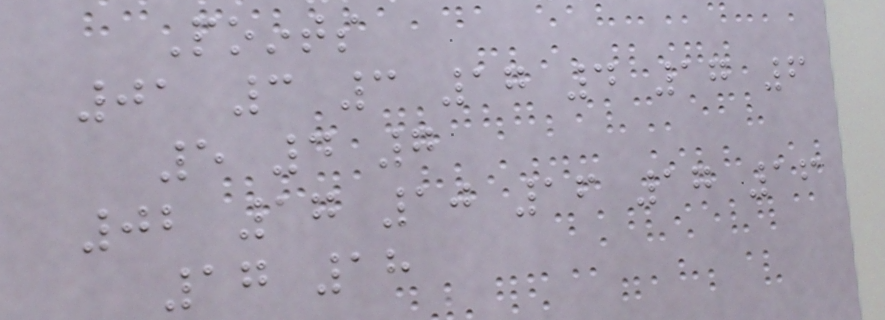Points
01 3 3 17 4 17 6
5 4 7
02 17 10 16 17 16
17 18
